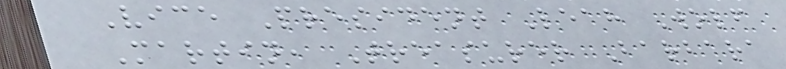Vice President Leah Wolf
Martin, Treasurer Barbara
